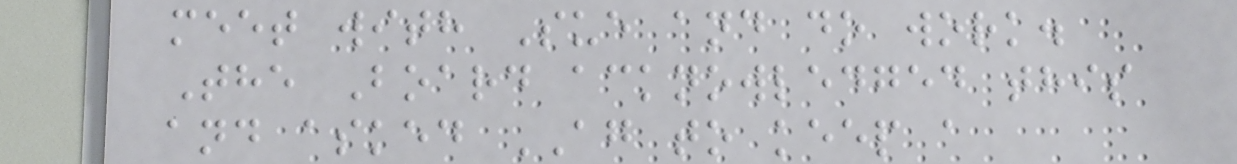meet with Sue and do work.
The Board acknowledged this
and asked AG to keep a
